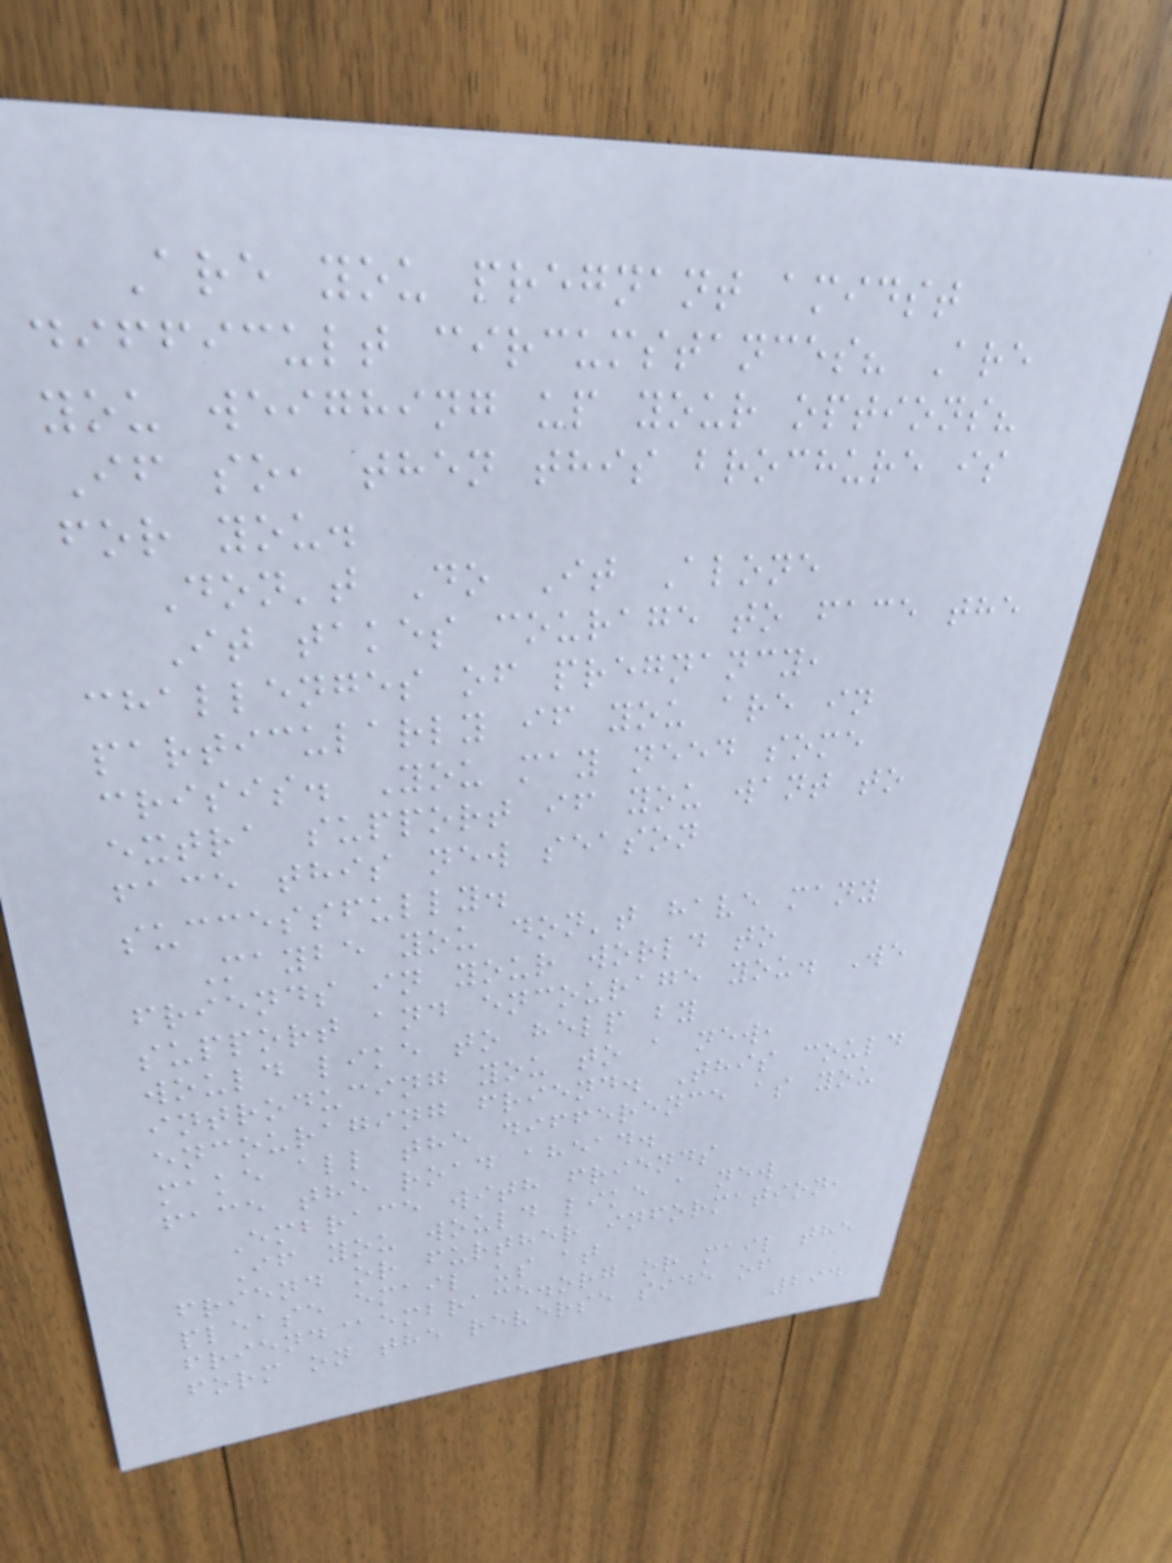Are you pregnant amidst
difficult circumstances? Are
you weighing up your options?
If so, then this brochure is
for you.
Don't Do It Alone
It takes courage to face the
challenges of pregnancy,
particularly if you are in
crisis. You may need some
extra support if you want to
face this new season
successfully.
Maybe you don't have many
friends in your world to
support and encourage you. We
would like to help by
introducing you to a new,
encouraging friend. This could
make all the difference as you
face the road ahead.
Embrace with friends
If you would like a new
friend or further information,
please email us at
friend@embrace.org or mail the
form on the reverse side of
294
